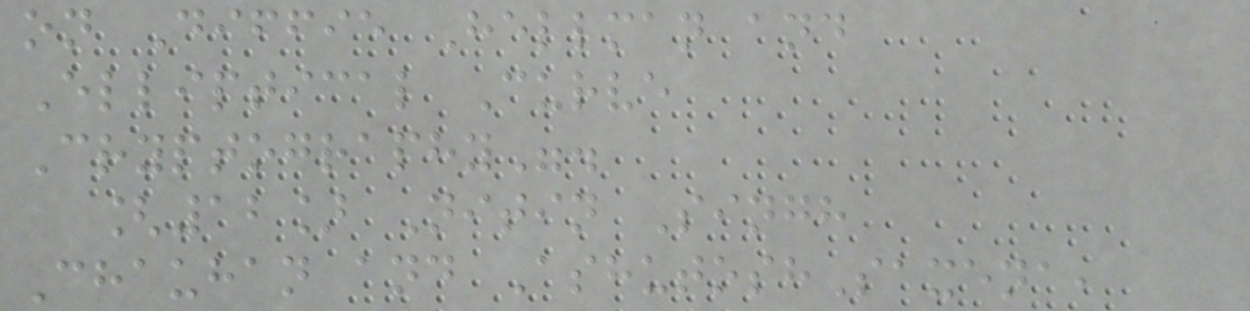on Diffie Hellman and
Elliptical Curve
Cryptography".
[12] Nitin Singh
Chauhan and AshutoshSaxena,
